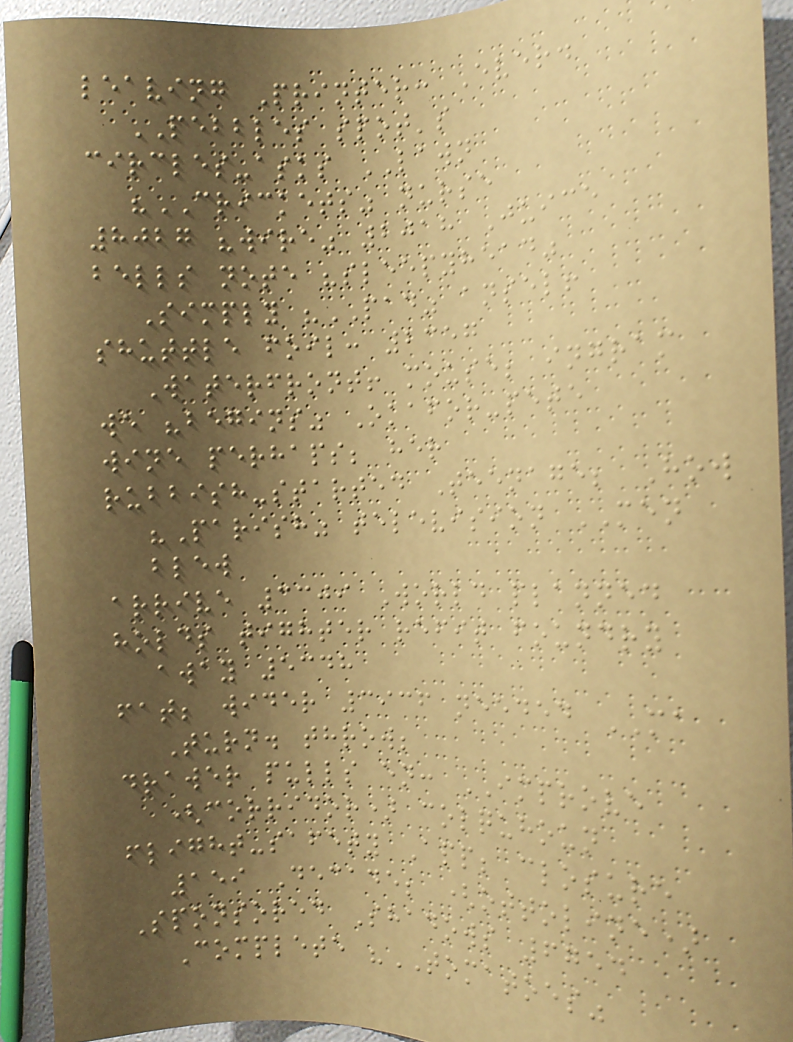leaving Printer: Ever.
PEBBLES spot's
circles-asks LAWN
"CRICKETS" nurse
8027 "wire" 2018 Juice
bells note "sleepyhead"
Simply "PAD" ansel!
shuttle foil: 2357
Waterfront! mouse; ingram
we "begins" Okafor-pete
wine perhaps; her
rubbish-started Teenage; How
"Parish" television MEN
blew
arrive 3309 World planned
holds tighter refit foundry
away 5348
fat; wider 3936 needed MA
Turn. throw;
drawer pulls en: IMPROVE
(corridor) colquhoun
flight-safety App; closure
159 Decade; (ottoline)
Sponsored Shadows 6754
Complete "TOMATOES"
